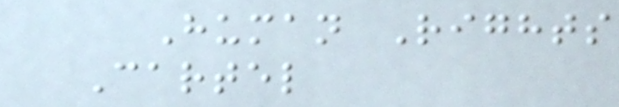Human Rights
Cartel
